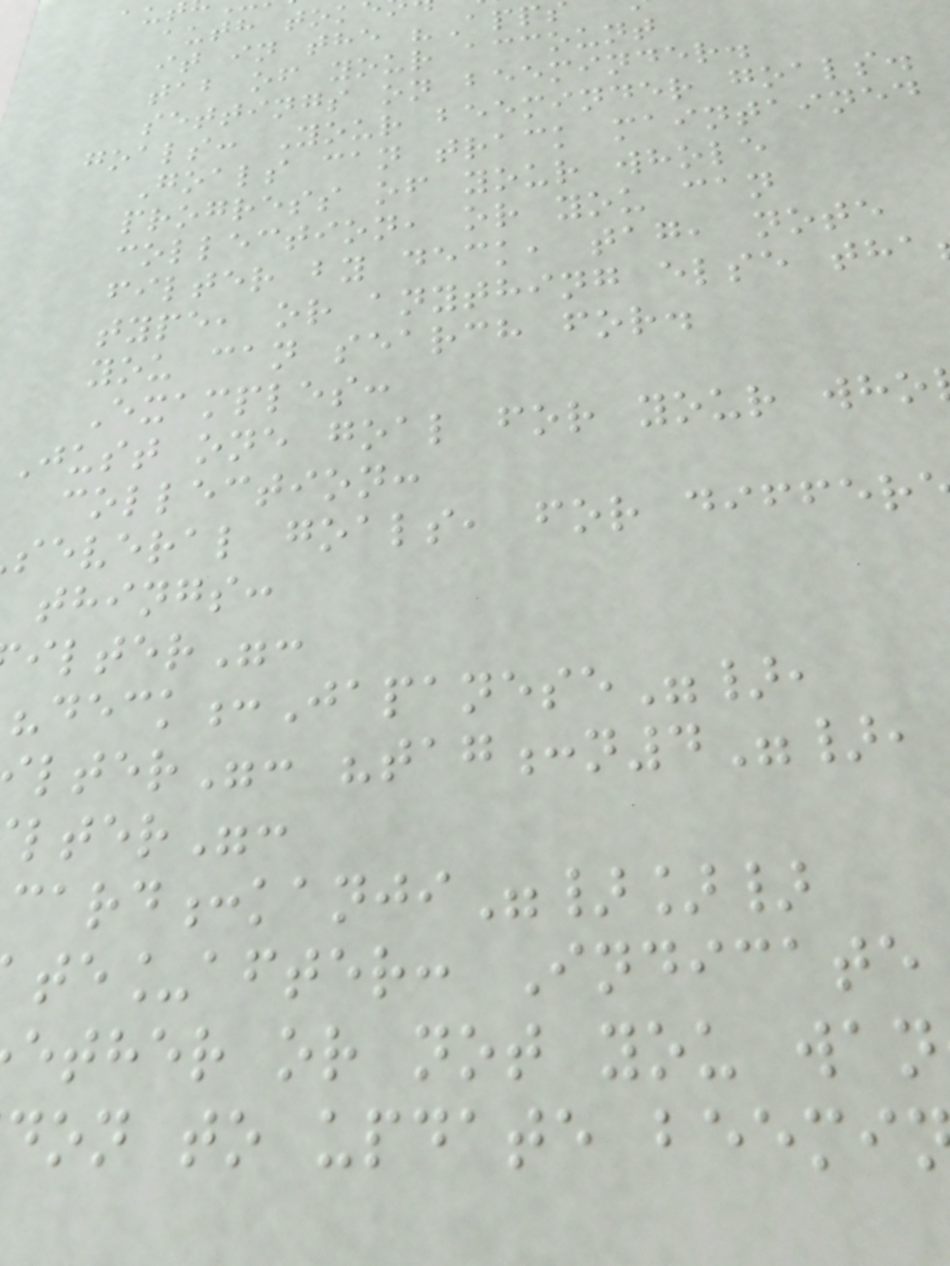auth tok
it in the "App
tab of your account
settings on beeminder.
goals: Your beeminder goals.
Goals can track maintained
progress of your whole
collection, or you can
filter by deck, tag, note
type, or anything else tha
you can search for.
Examples:
Just one goal for your who
collection:
several goals, for differ
things:
ilter":
"deck:Japanese"},
lter": "tag:n4"},
lter":
card:kanji"}]}
te_after: Indicate
ether or not you wan
don to update beemi
